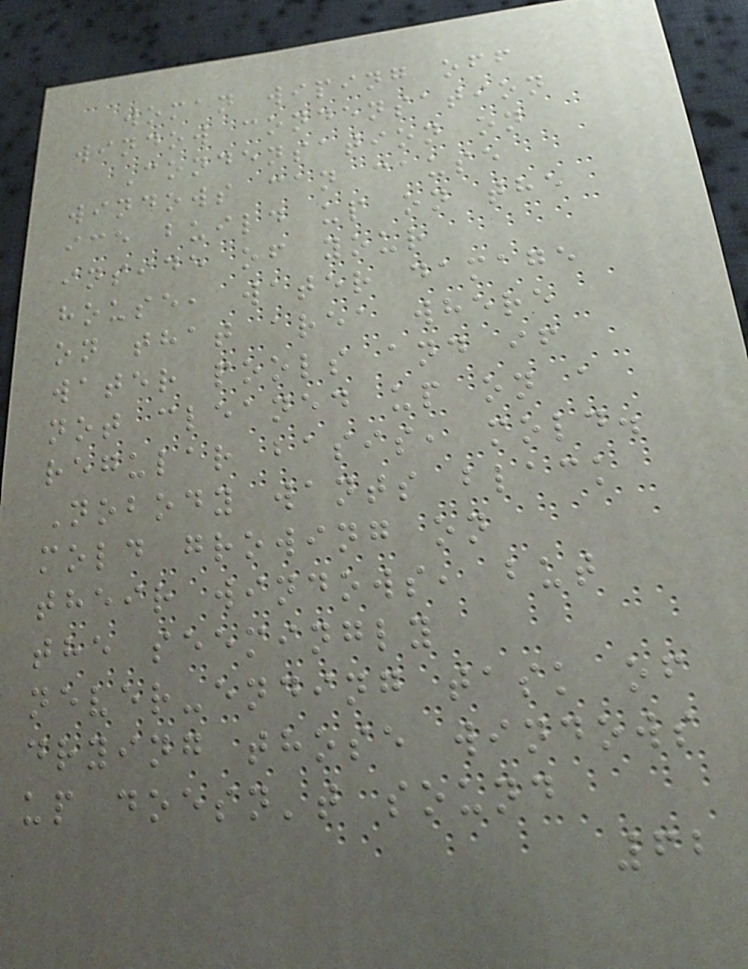woman wiping off
window condensation
Condensation on
windows can cause
ice build up on the
inside of your
house, water damage
on that area where
water pools and if
not cleaned up on a
regular basis, mold.
Nobody wants black
mold growing on
their windows, but
the seemingly
never-ending task of
drying those windows
up doesn't sound
62
